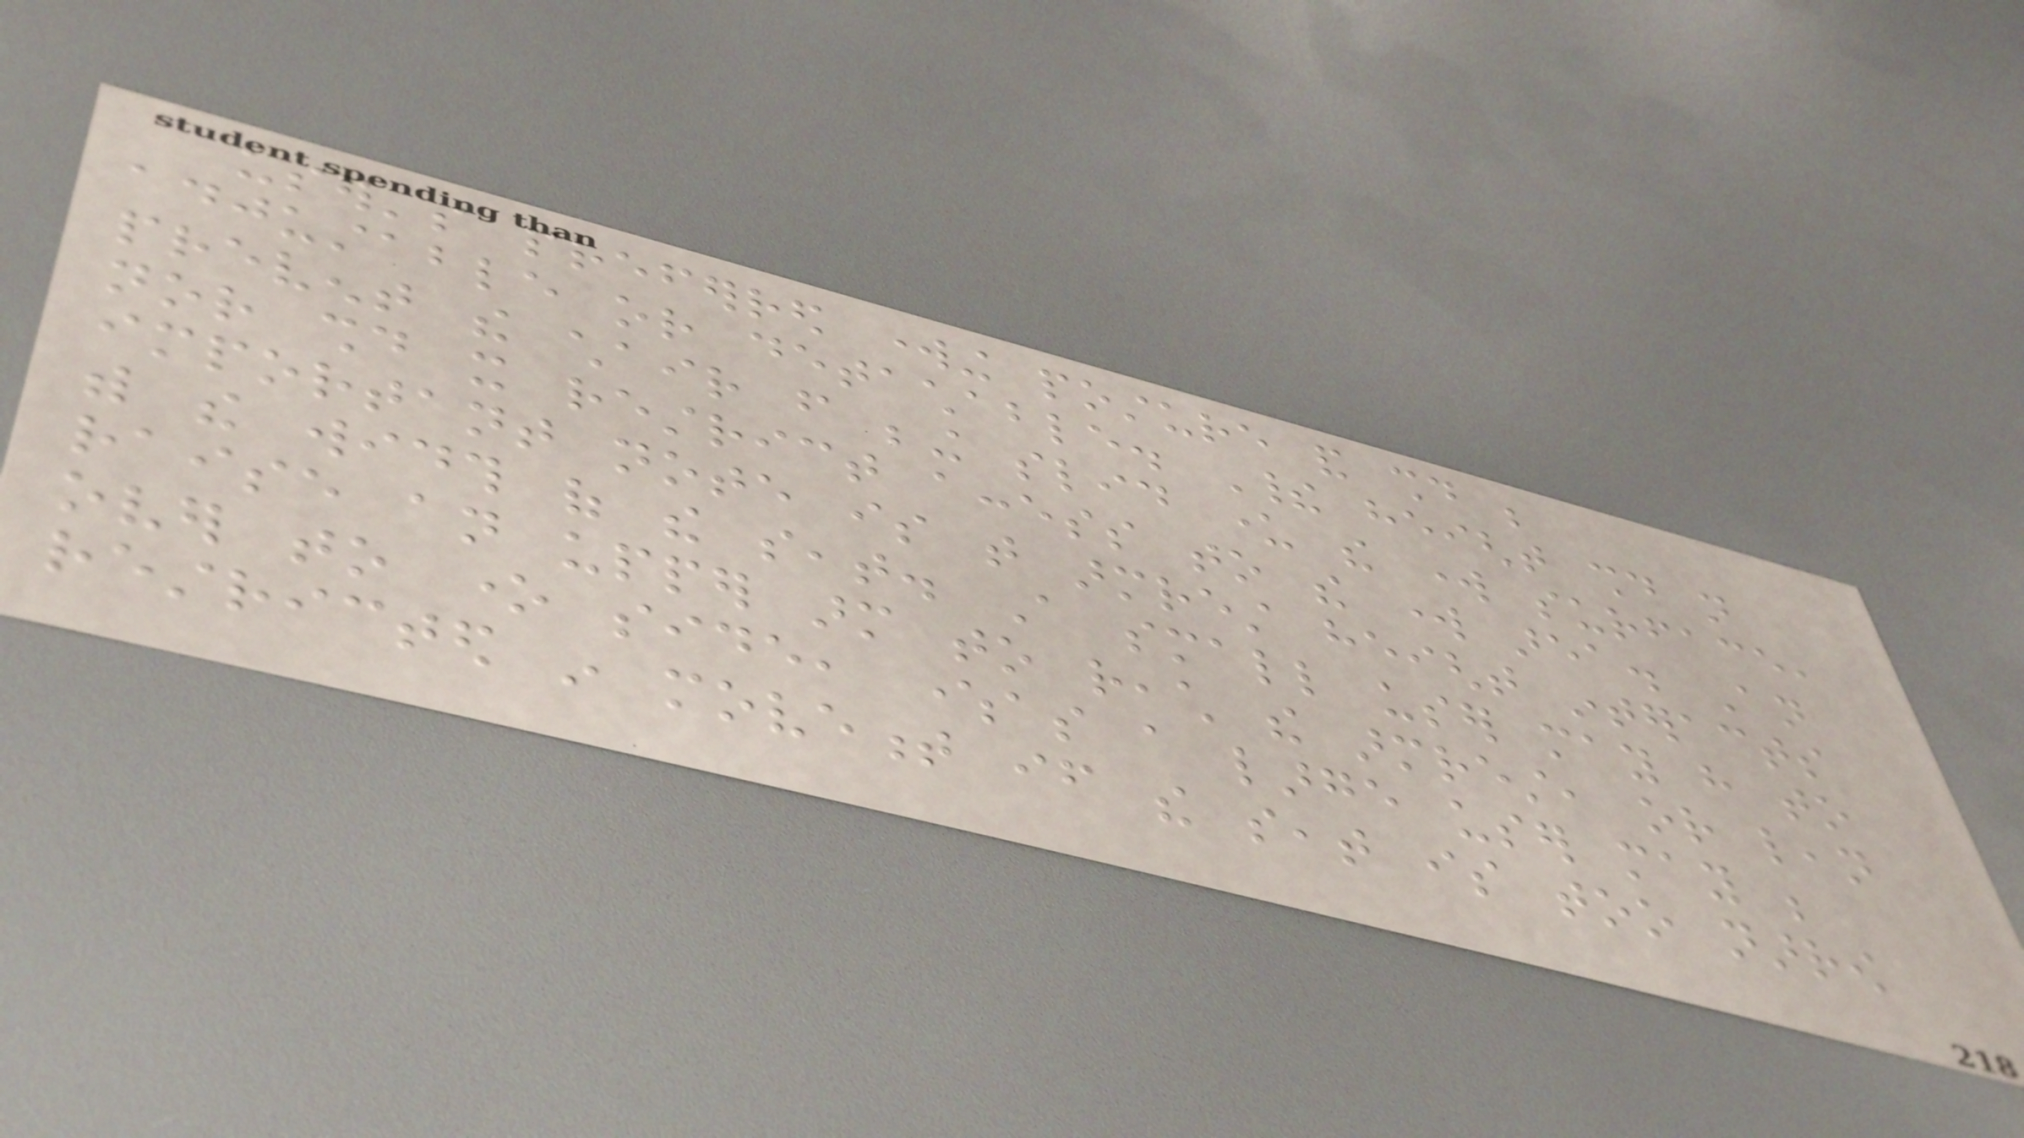user's preferred working posture and should be
adjustable or detachable. Their height should not
prevent the chair from being slid under the work surface,
nor should it restrict access to the work area. An
important note is that armrest height interacts
with the width of the seat. A small user may have to
raise an upper arm to reach the armrest, or lean
over to one side, whereas a large user may be
restricted in movement if the seat is too narrow
